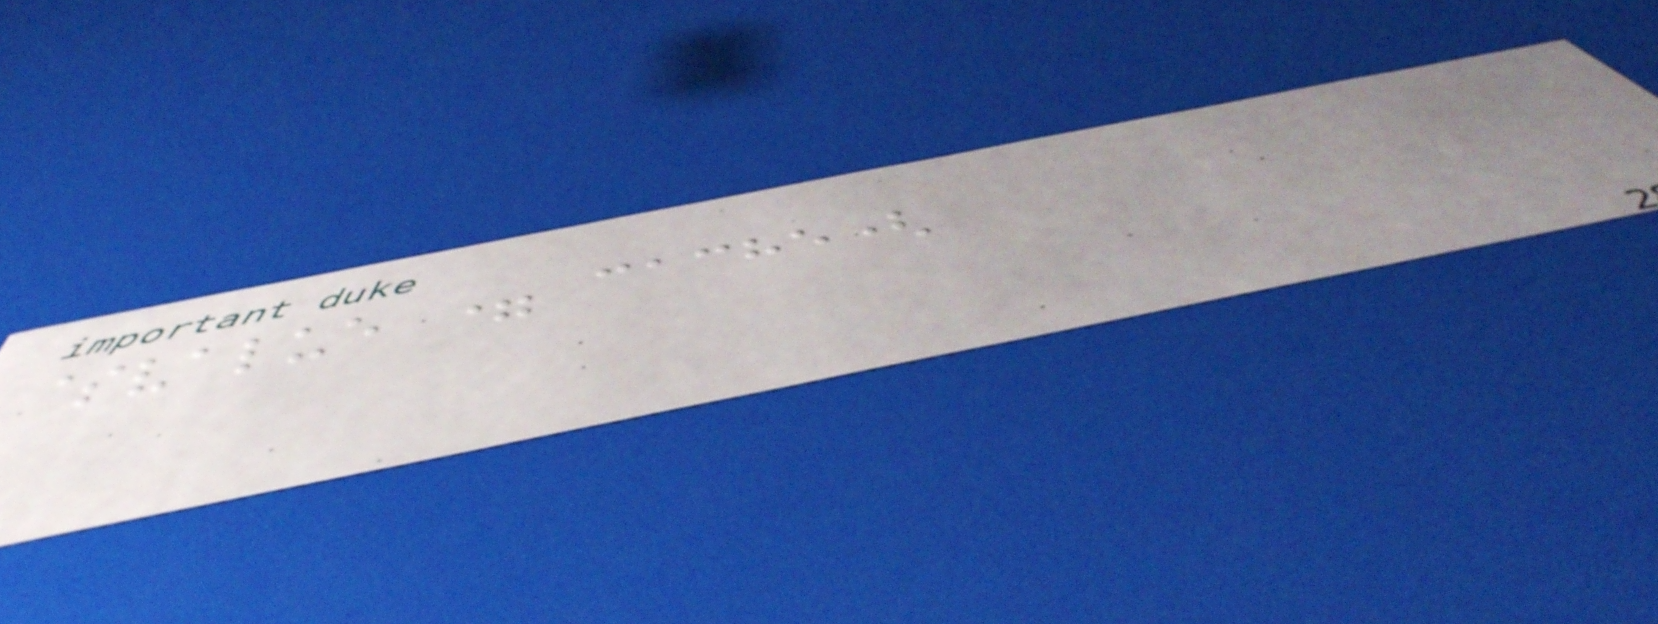$value = cache(
